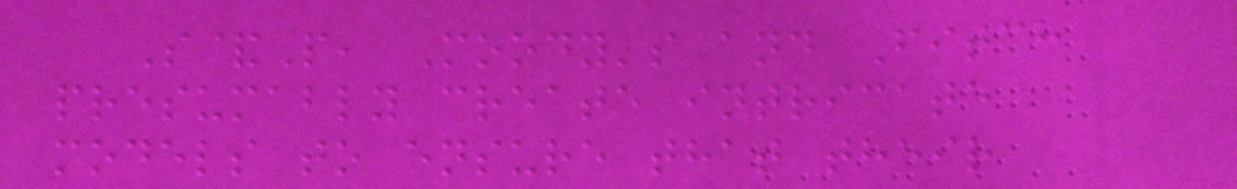S&P, Moody's and Fitch
presumably create intricate
models to ensure that their
